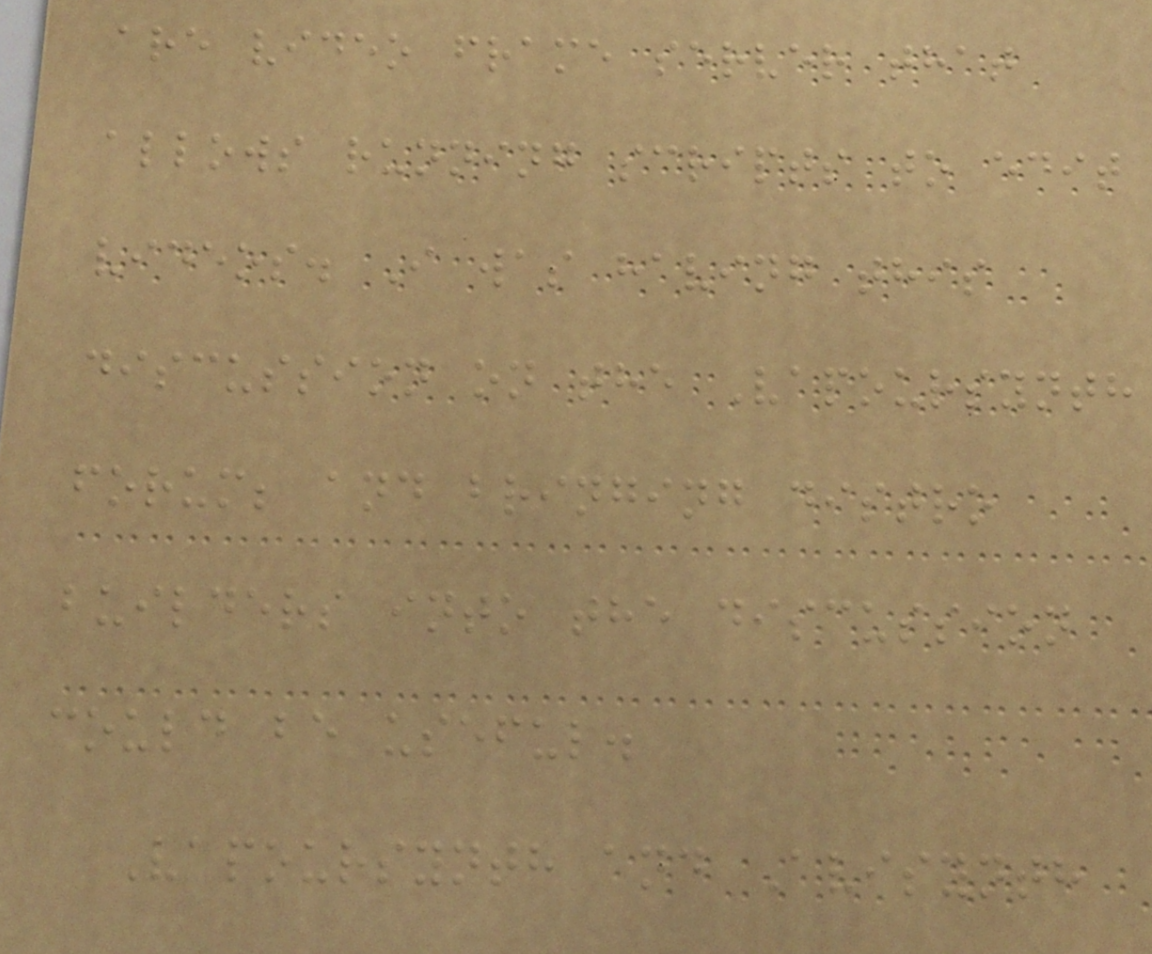are video frame server that
allows running scripts to edit
videos. I was having this
discussion on the Vapoursynth
forum; and bringing distro
builders into the discussion
could be useful.
Vapoursynth and Avisynth
